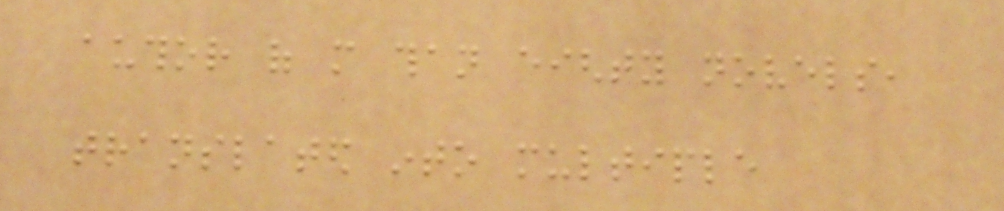author of more than eighty novels,
translated into multiple
